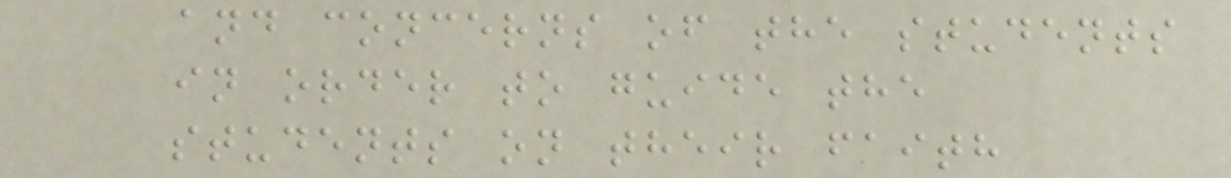and concerns of the students
in order to guide the
students on their faith
